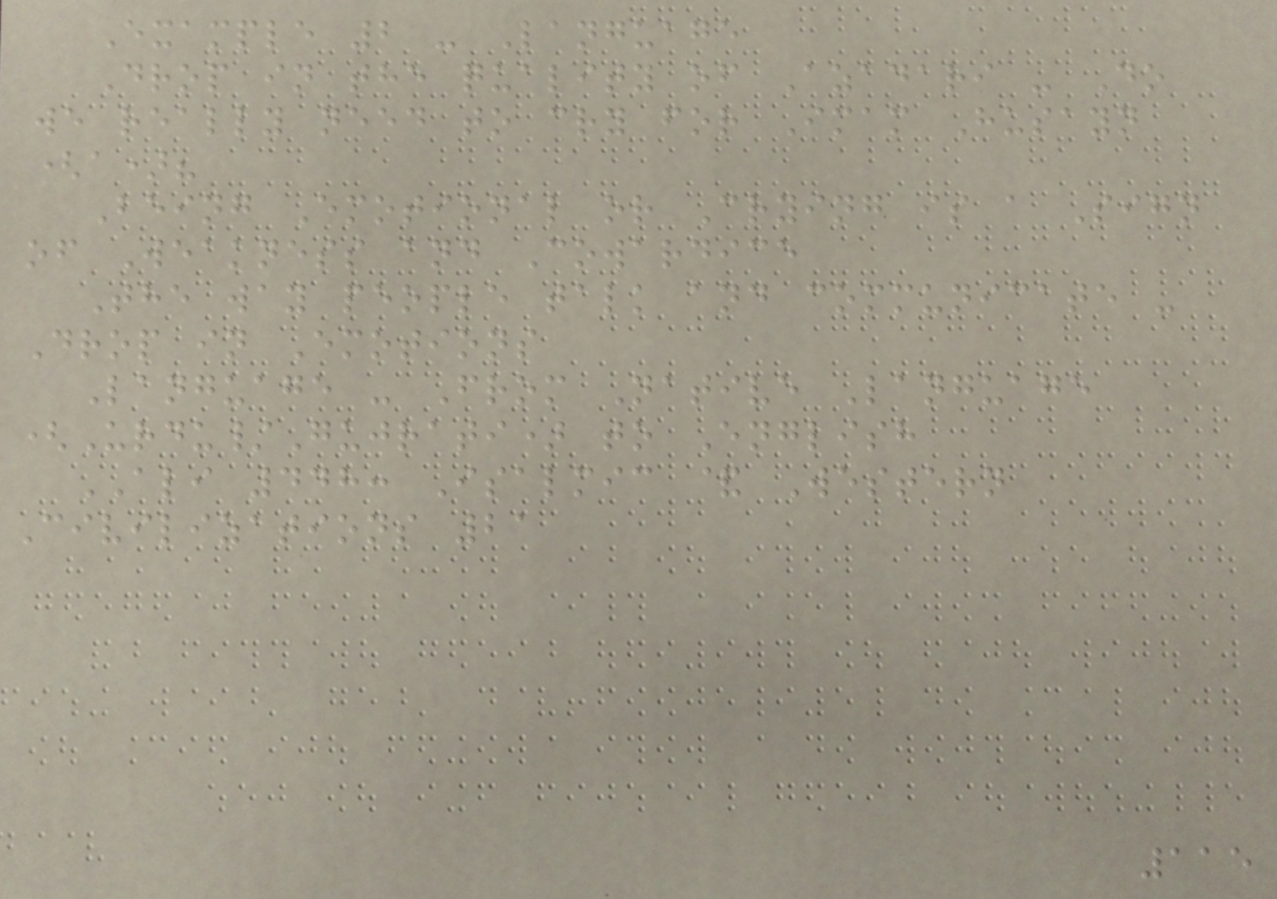Example 2 - Language
Drop in the quality of Azadari - Do
we really need to cry for Imam Husayn
(a)?
Being Emotional or Crying is a Sign
of Weakness and Cowardice
The way people talk and communicate -
Drop in Emotions
Language - From Native Language
(Urdu/Gujrati) to English
ALI 448: Isalmic & Western
Civilizations 21
115
